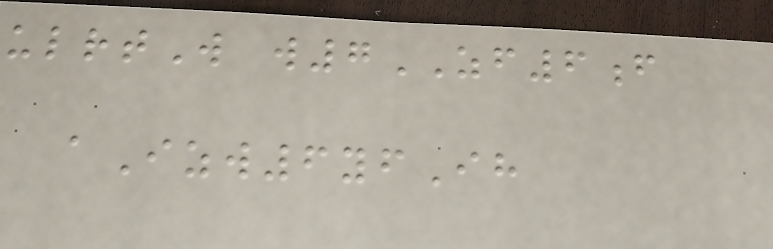ulrtW w7ZF6f
aIzw6yfIh
